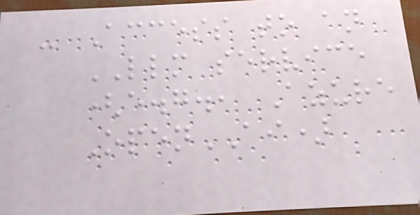- Access to an
LLM service
(e.g., Azure
OpenAI)
